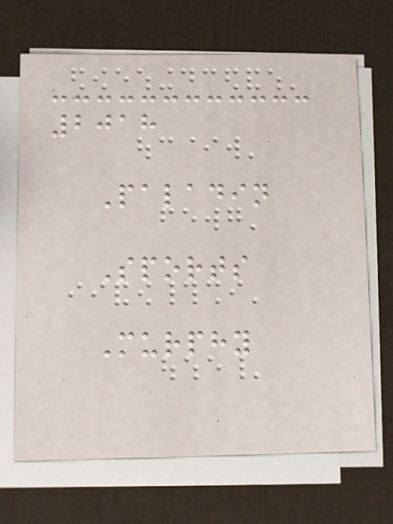2018
Paladin
Sports
Murphy
